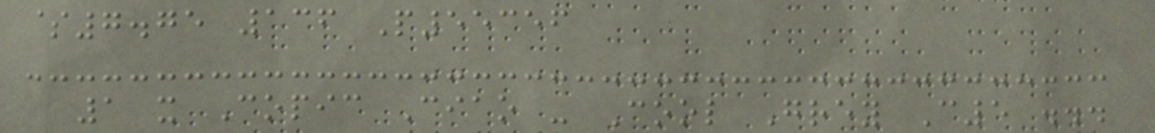$7.75 136 P55356
1 x Copic Ciao - Cool Grey C5 ...
